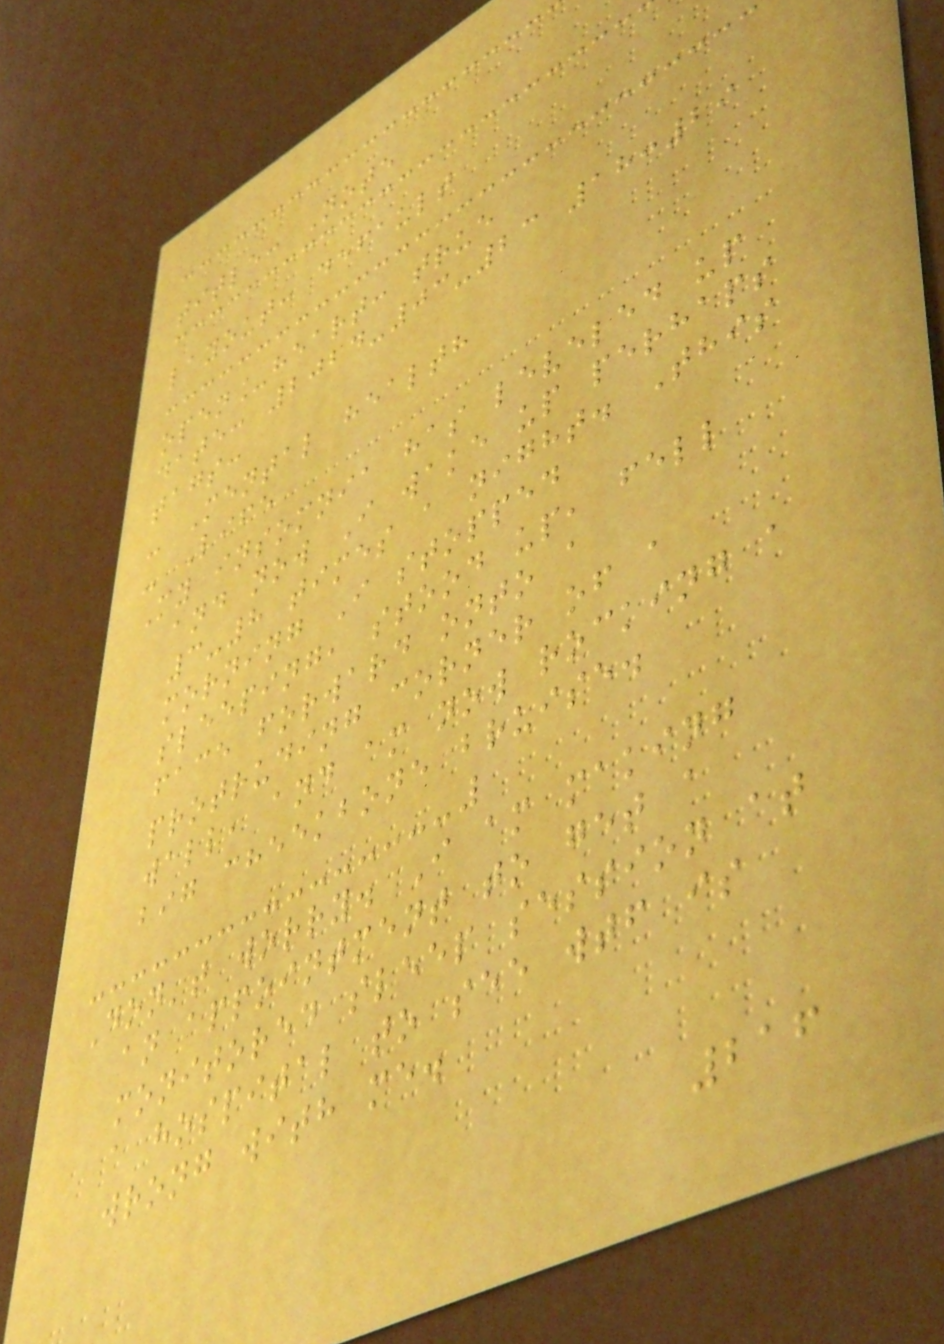title: Note
layout: default
open_heart: true
date: 2024-03-23 18:29
tags:
- Mental health
- Life
My insomnia has leveled up
and now I wake up perhaps
3-8 times a night. This
morning I stopped
sleeping, stood up, fell
face forward onto a
protruding corner of a
wall, and am now rocking a
big cheekbone bruise.
Don't worry. I am making
an appointment to get a
monitored sleep session at
a hospital to see wtf is
wrong with me.
216
